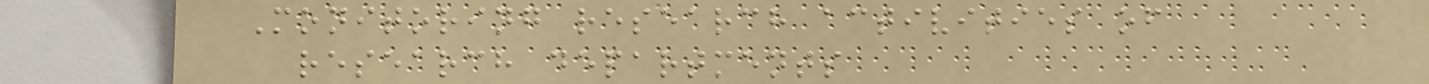Monitoring research activities of
research departments
